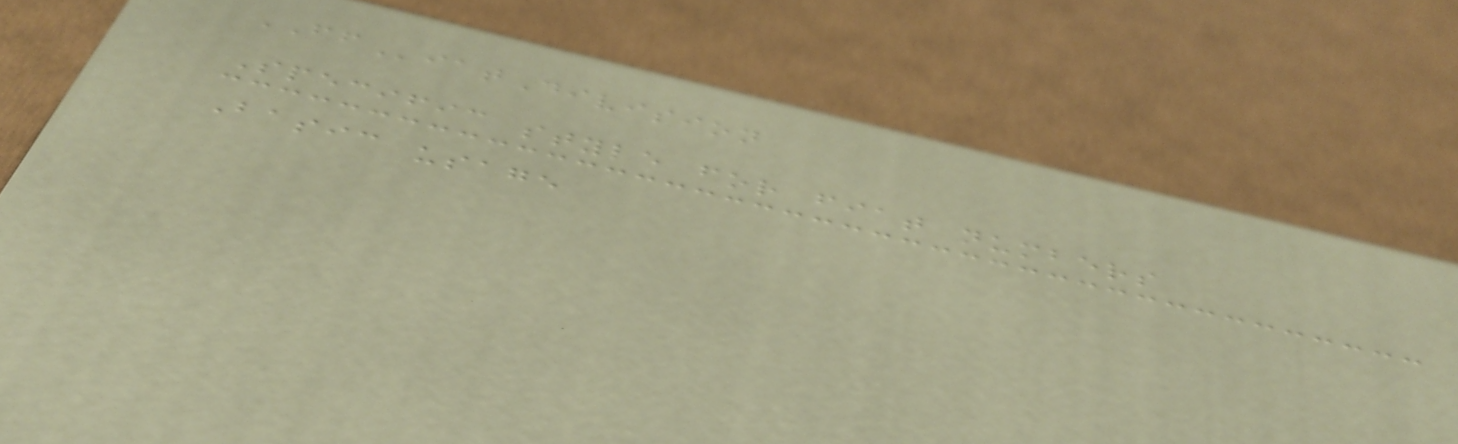FFiatDivision
Specific style for fiat numbers
Basic usage
